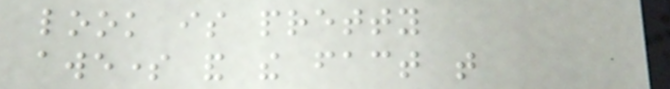look is pretty
awesome and the fact that
